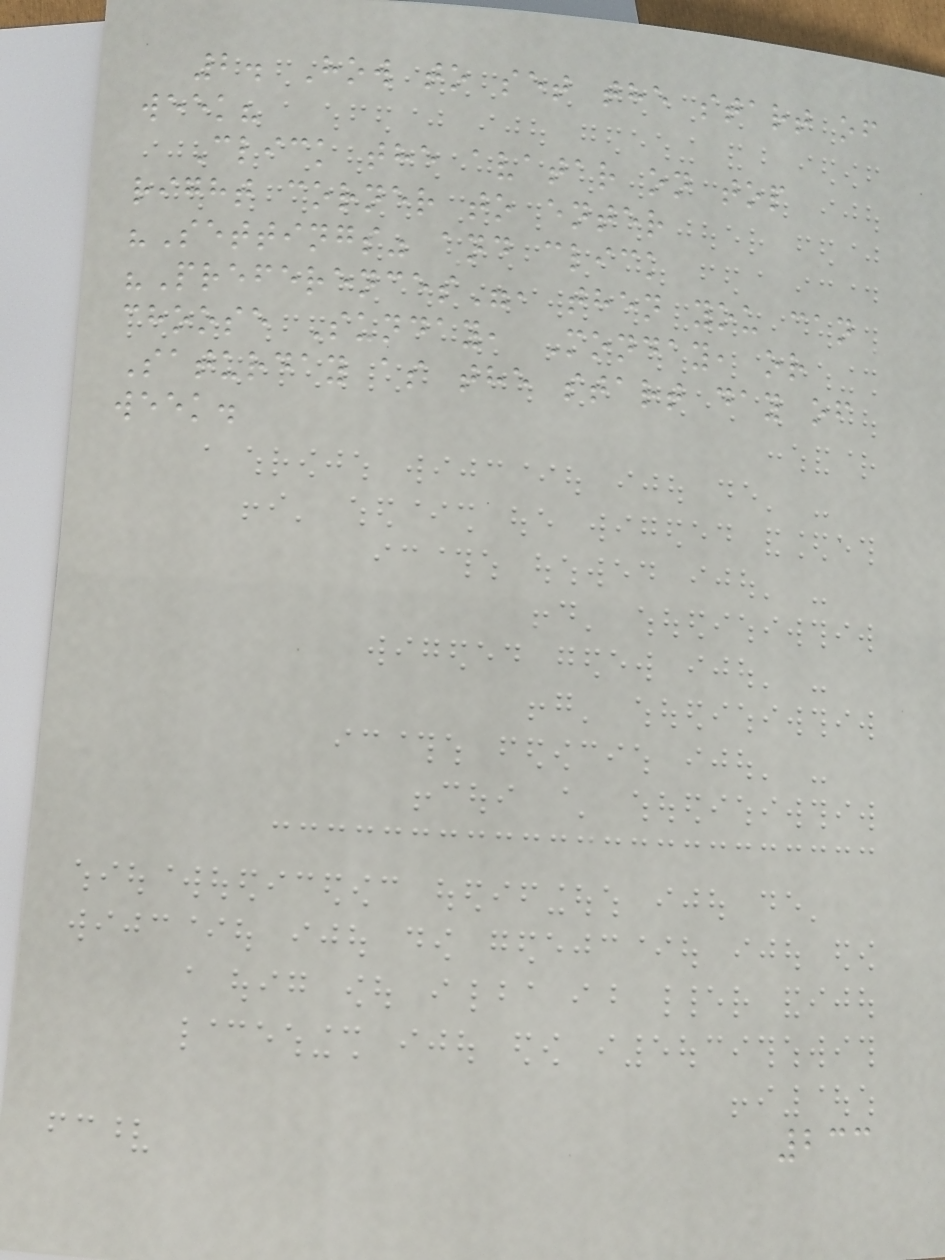2. How to set the start of
week?
Click the avatar on top
right corner to enter
"Settings" and click
"Preferences", then you can
choose Sunday, Monday, or
Saturday as the start day of
week.
233
